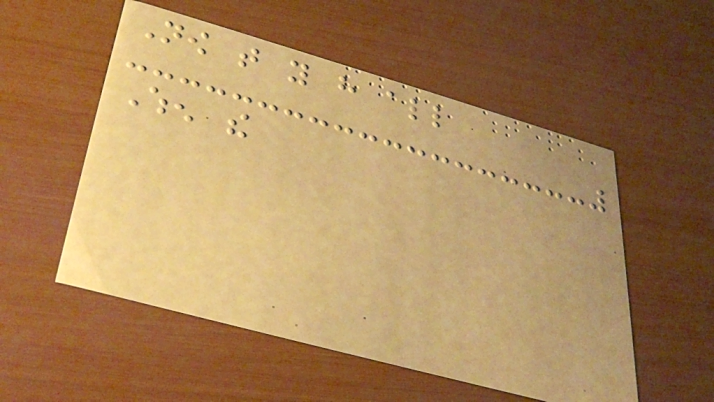Now that you have all
When the
